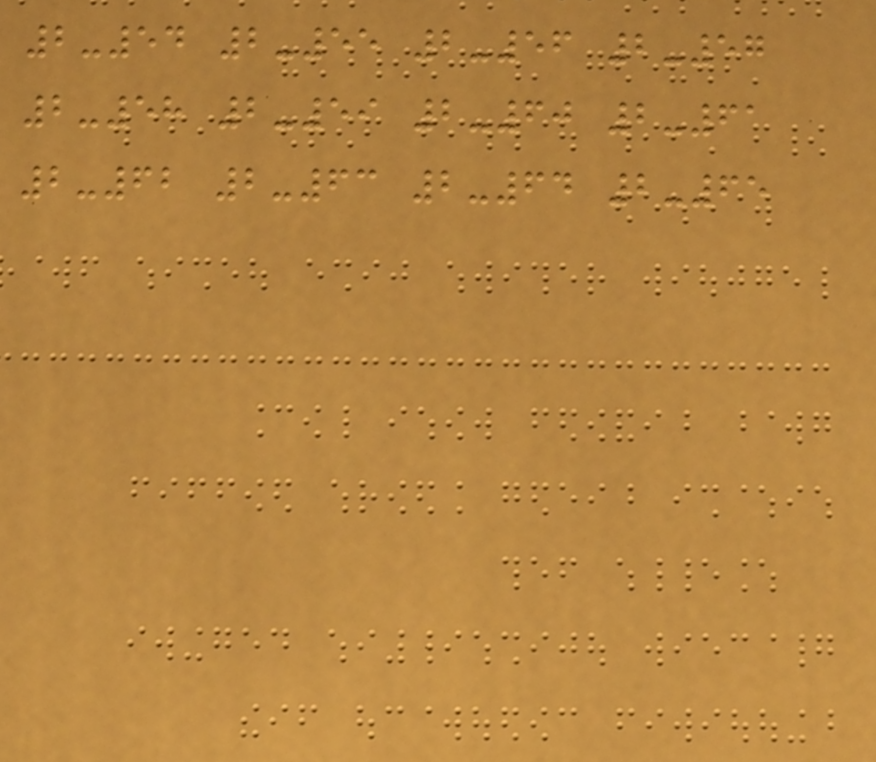2-54 2-55 2-56 2-57
2-58 2-59 2-60 2-61
2-62 2-63 2-64 2-65
